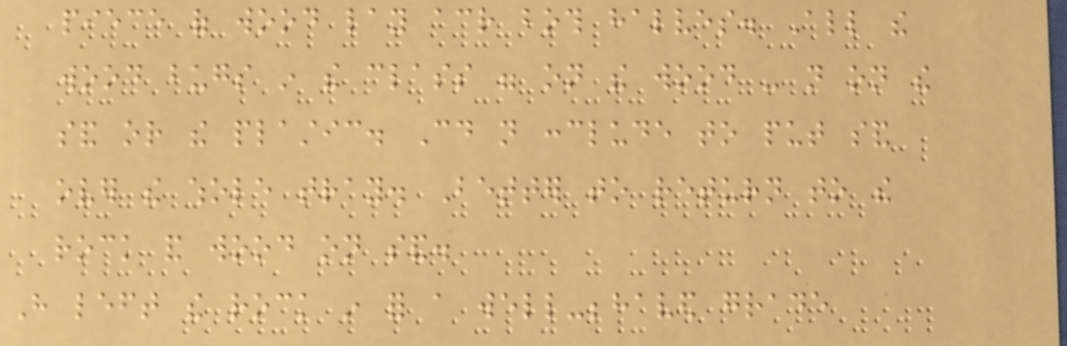piece of wood lay across both halves. All the
wood bugs in the class were on the wood - not on the
sand or the plastic. Could not conclude to put sand
over the whole tray. Better to return to the
rock and wood on sand.
Have left the rock in for a well-behaved grade
